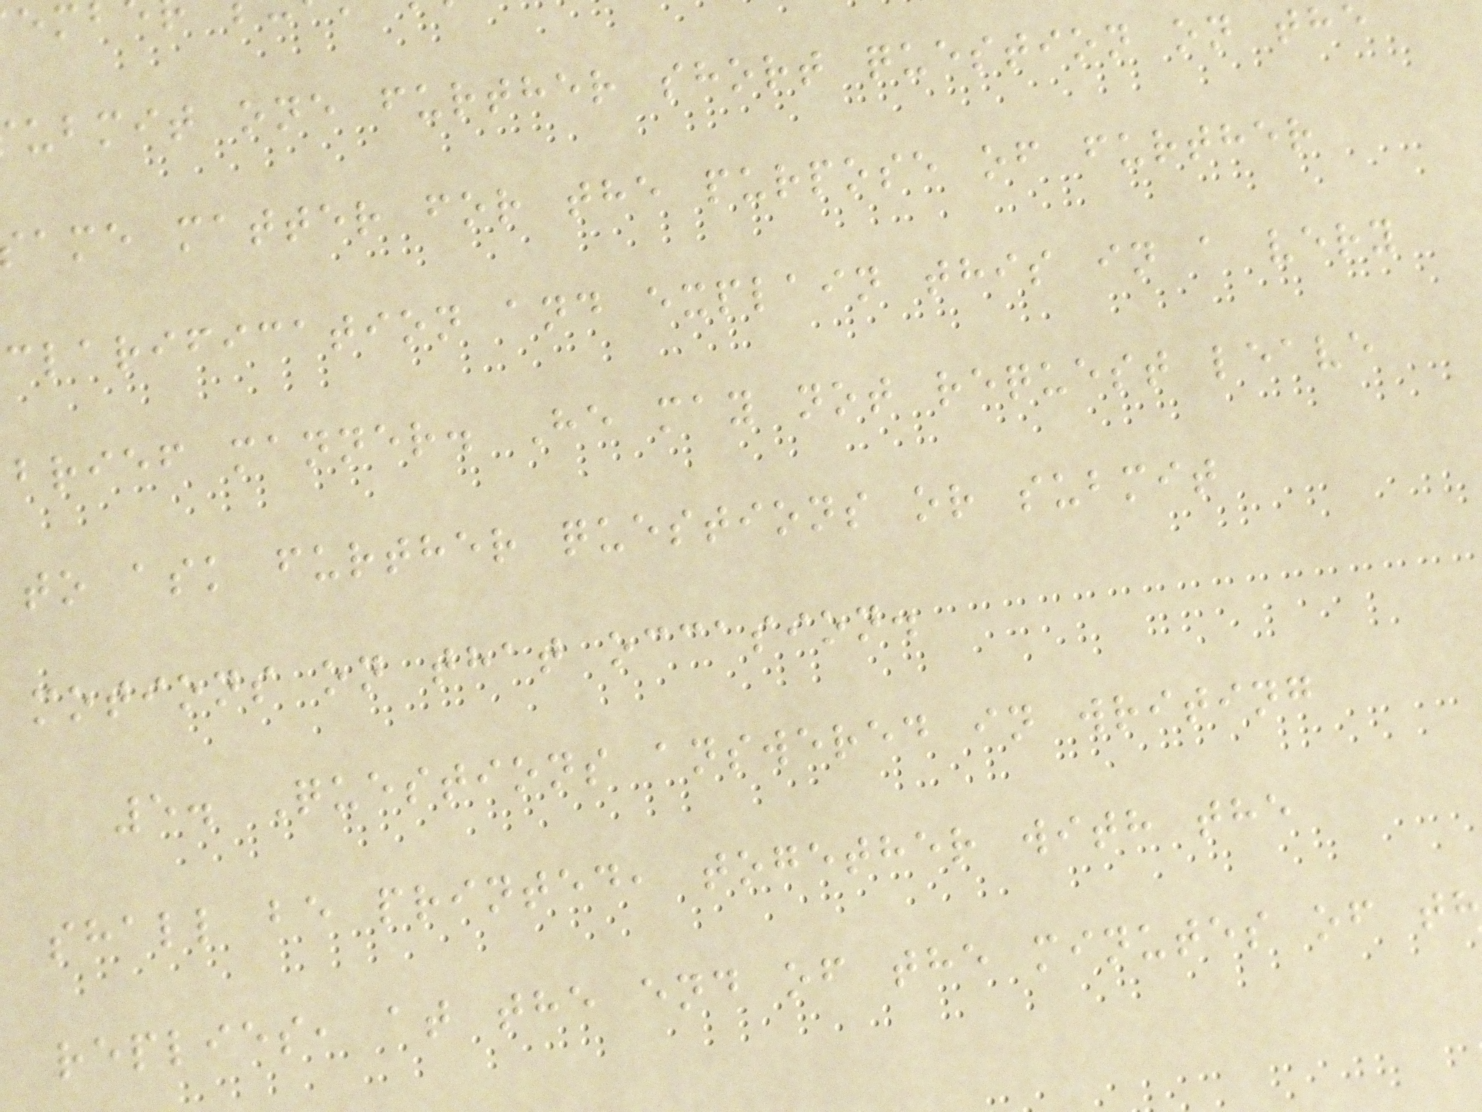ubmit one further short question on the
ame matter for the purpose of further
clarification and explain this in a very
brief manner. He may not request leave
to ask further questions or submit
motions on that occasion.
5. Questions answered in writing
shall be printed, together with the
replies, at the end of the minutes of th
